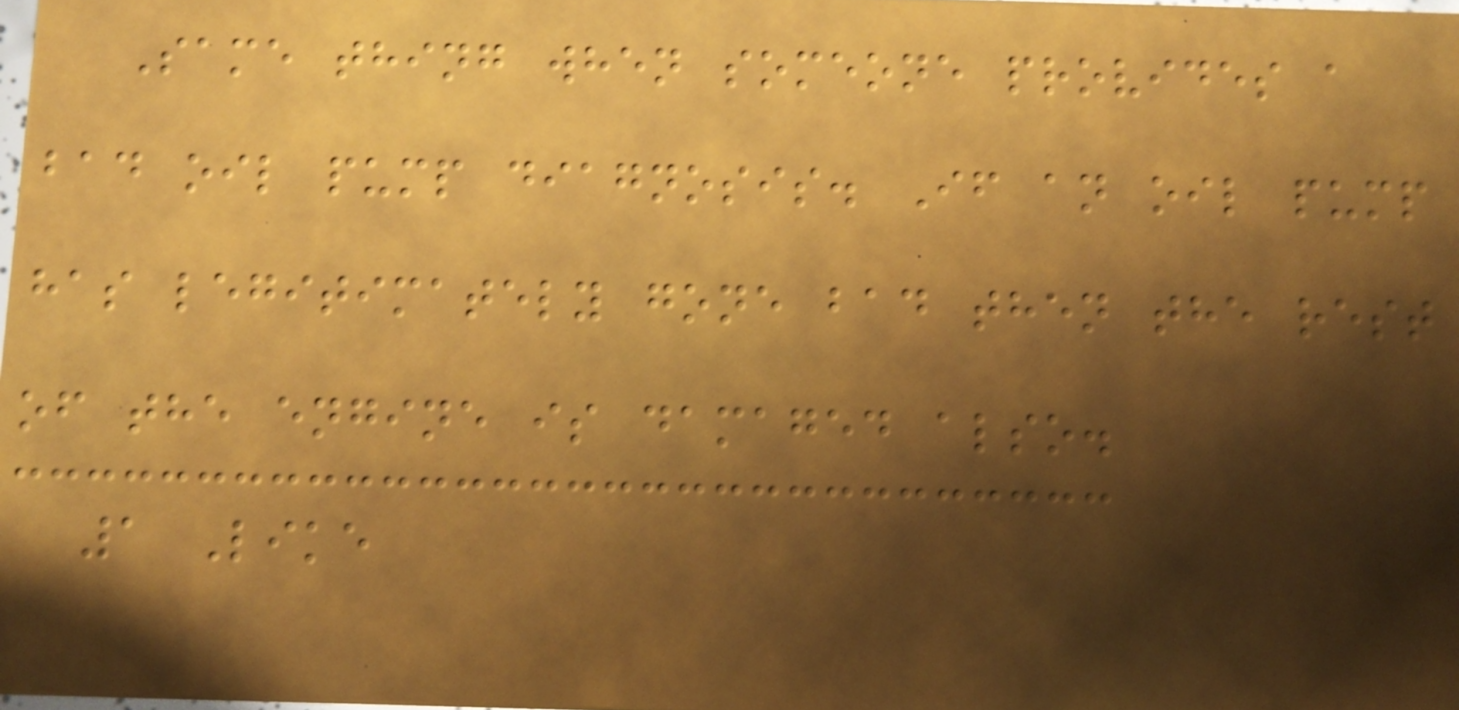Same thing when someone provides a
bad oil pump diagnosis. If an oil pump
has legitimately gone bad then the rest
of the engine is damaged also.
1 Like
